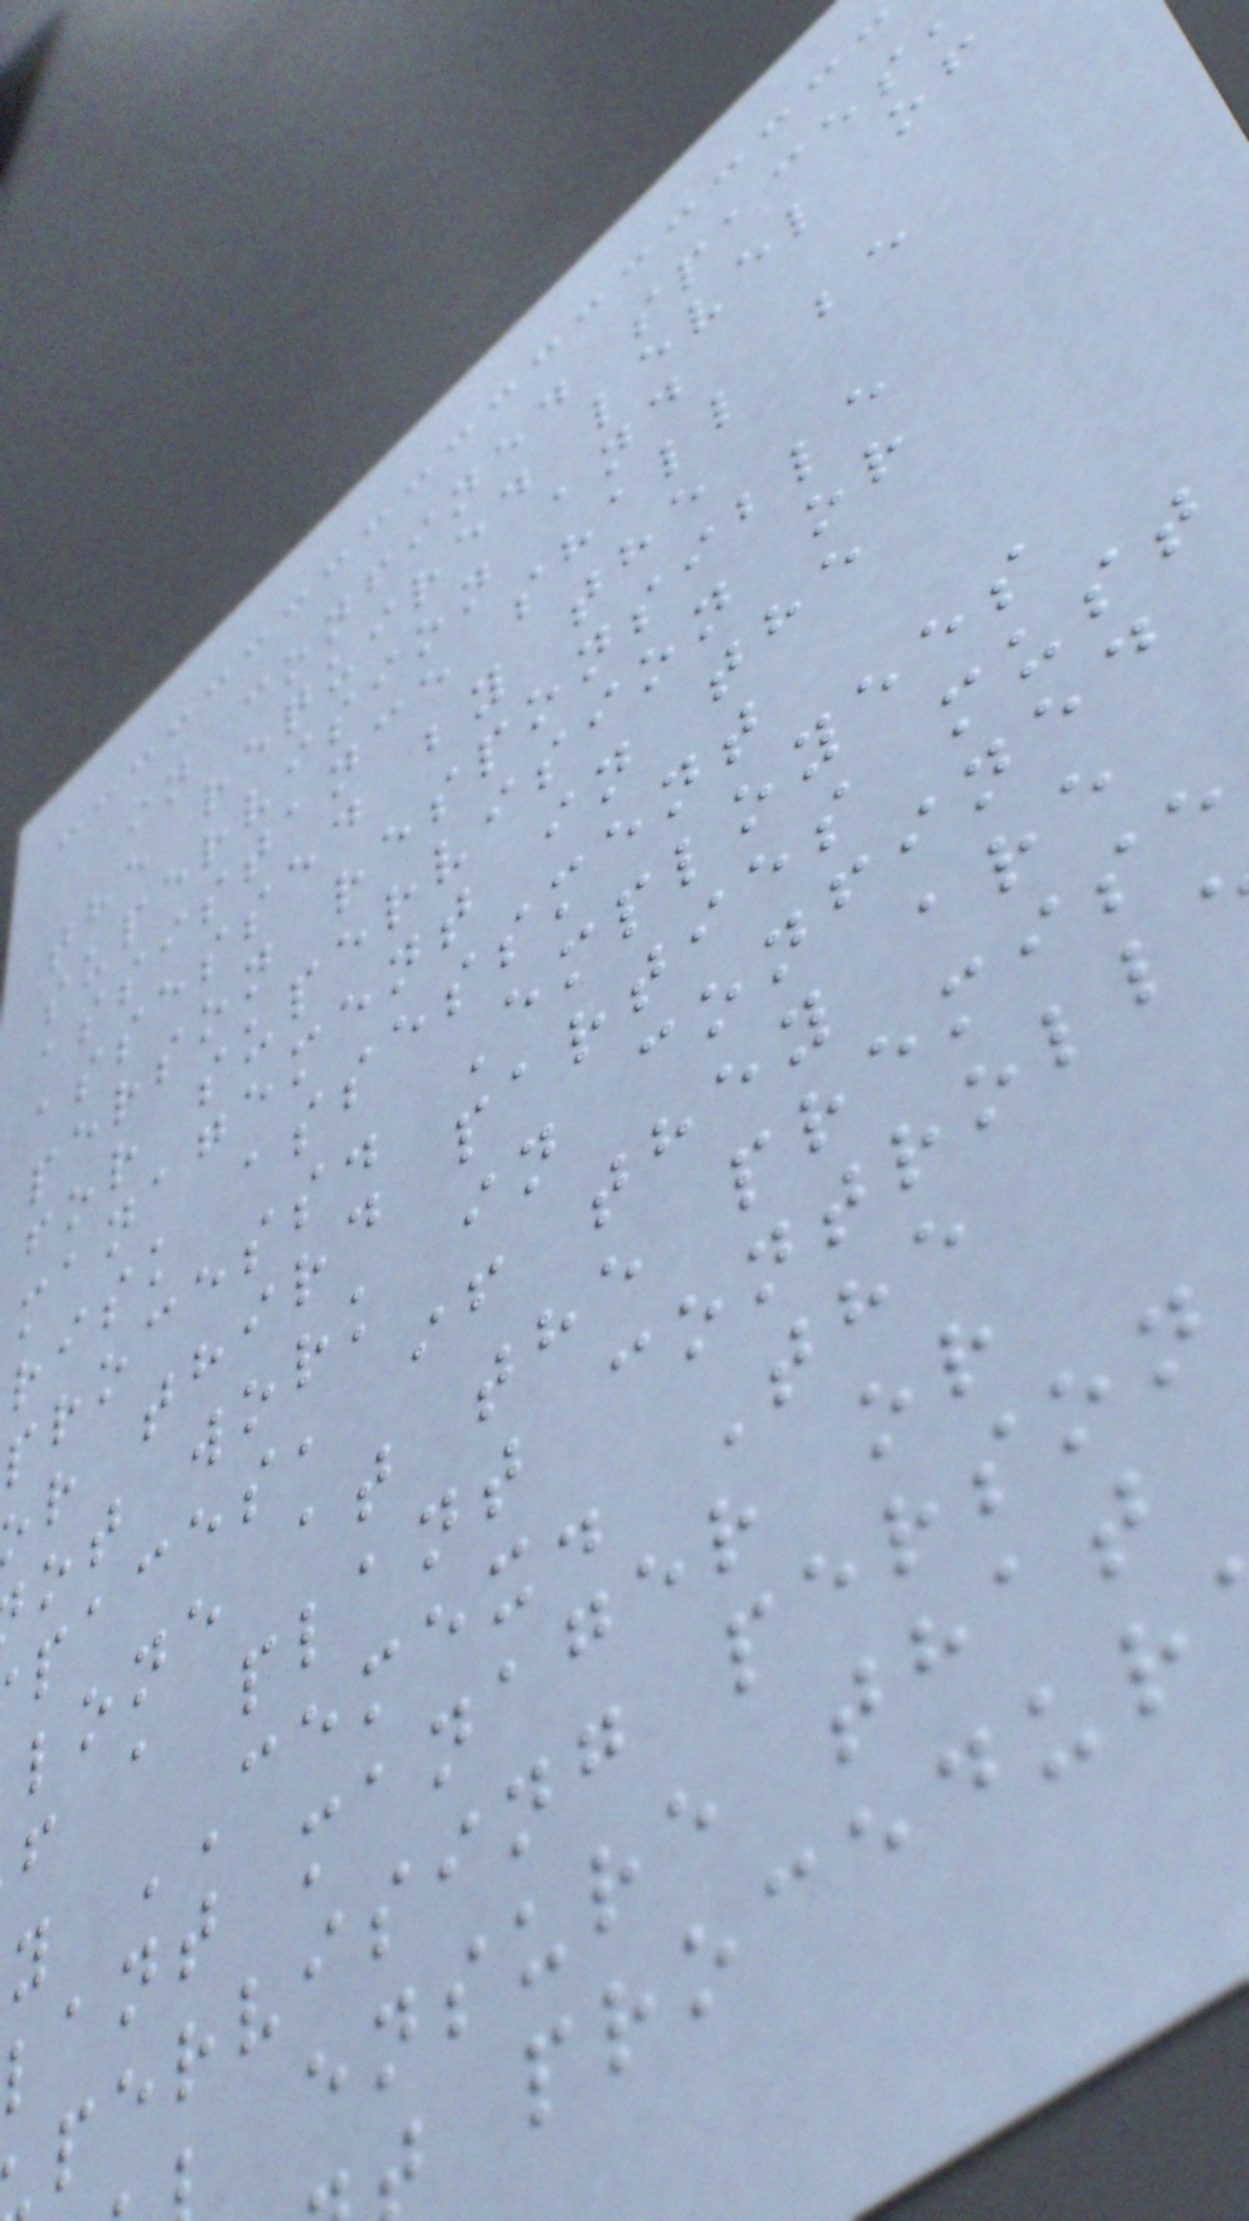in confined spaces
the required level of
supervision and
assistance shall be
assessed by the
person responsible
for supervision or
management in the
risk assessment
process. Employees
r third parties must
ot work in confined
paces, if they are
lone at the premise
f a plant controll
y CEMEX. The
lant manager or
pervising person
ensure that
procedur
